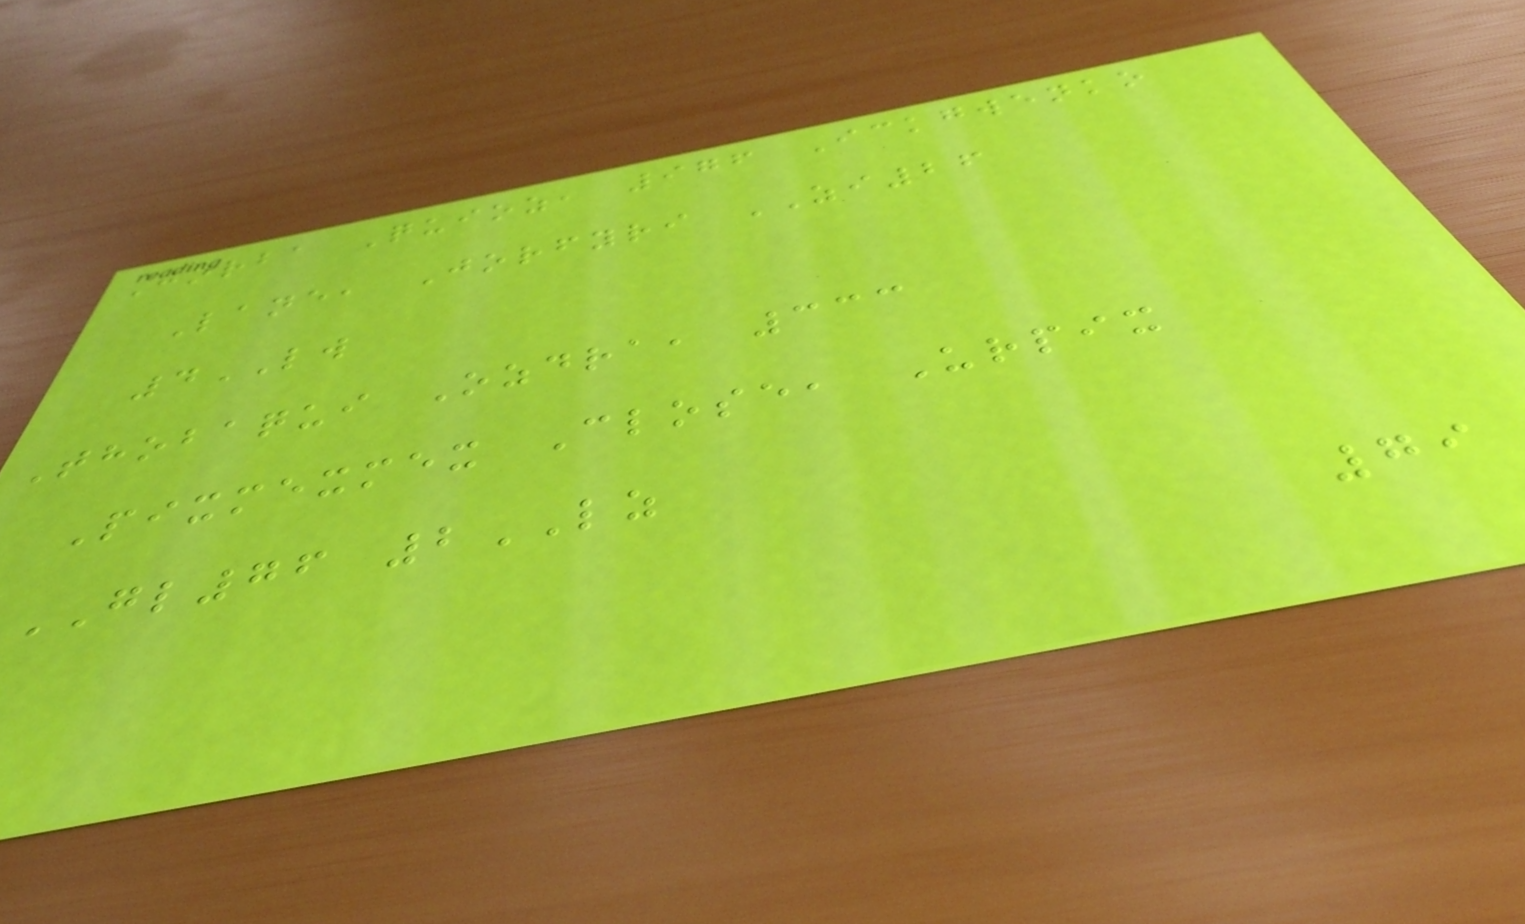Jorba Quioz, 976 Ickgwenko
Lane, Jorfyri ZI26
4LW
Thobaqui Ozdra, 333
Pixmexmex Close, Urpix
GL76 2LZ
79
